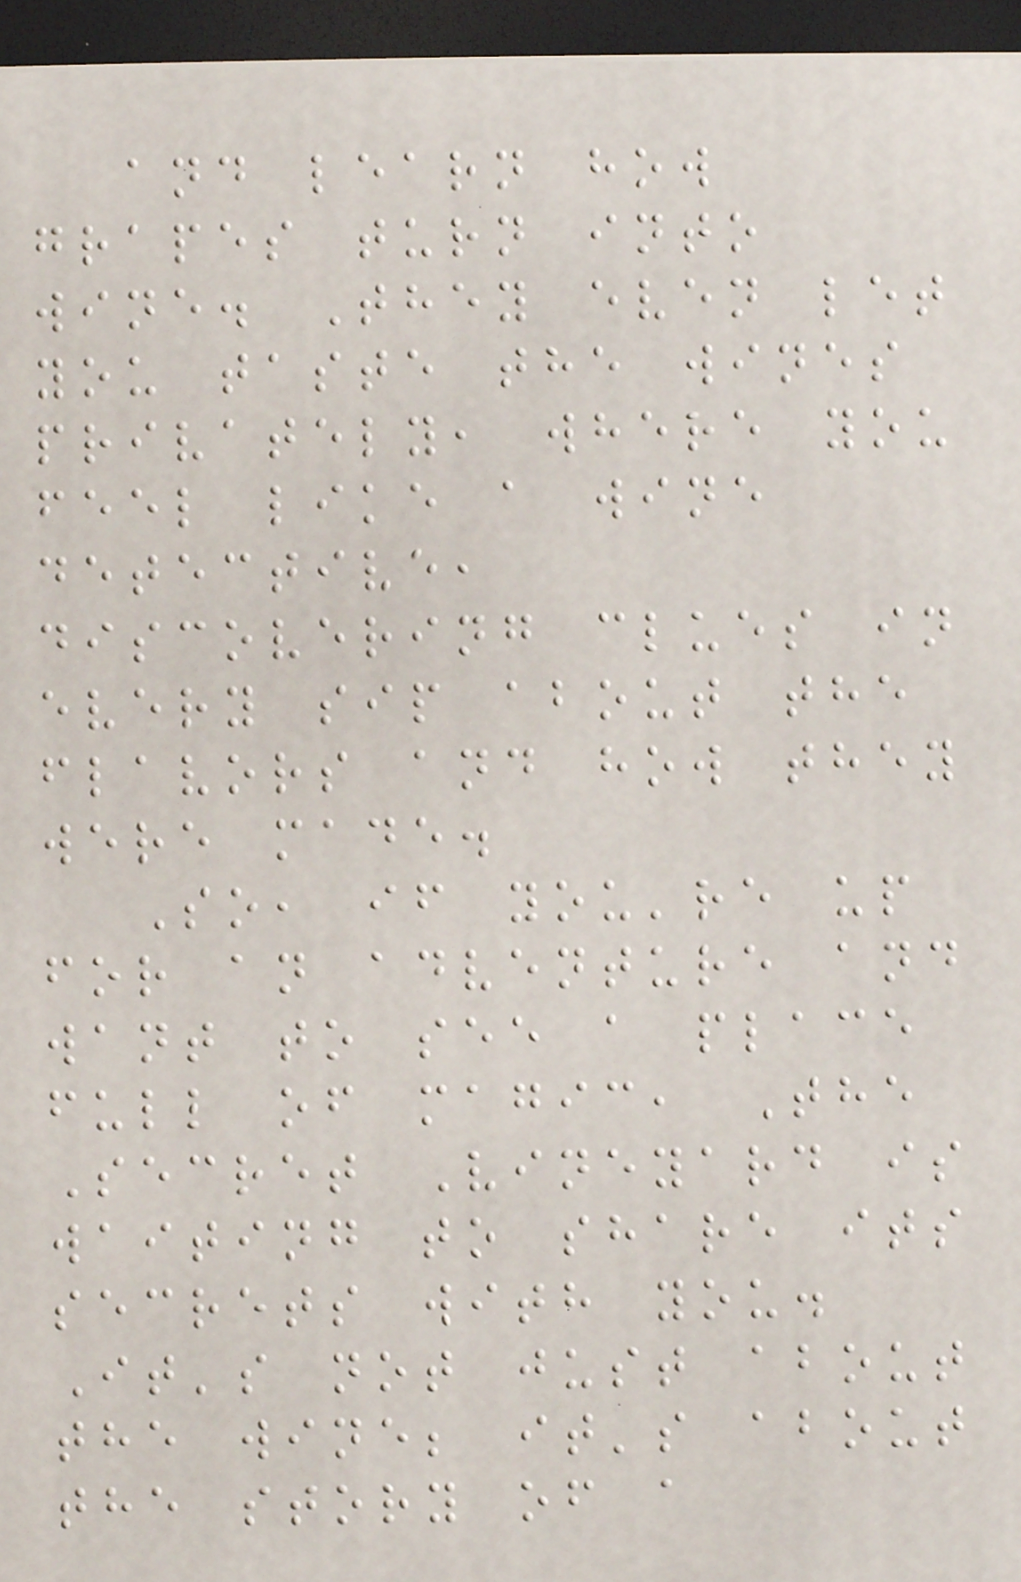and learn how
grapes turn into
wine. They even let
you taste the wines
privately, where you
feel like a wine
detective,
discovering clues in
every sip about the
flavors and how they
were made.
So, if you're up
for an adventure and
want to see a place
full of magic, The
Secret Vineyard is
waiting to share its
secrets with you.
It's not just about
the wine; it's about
the story of a
